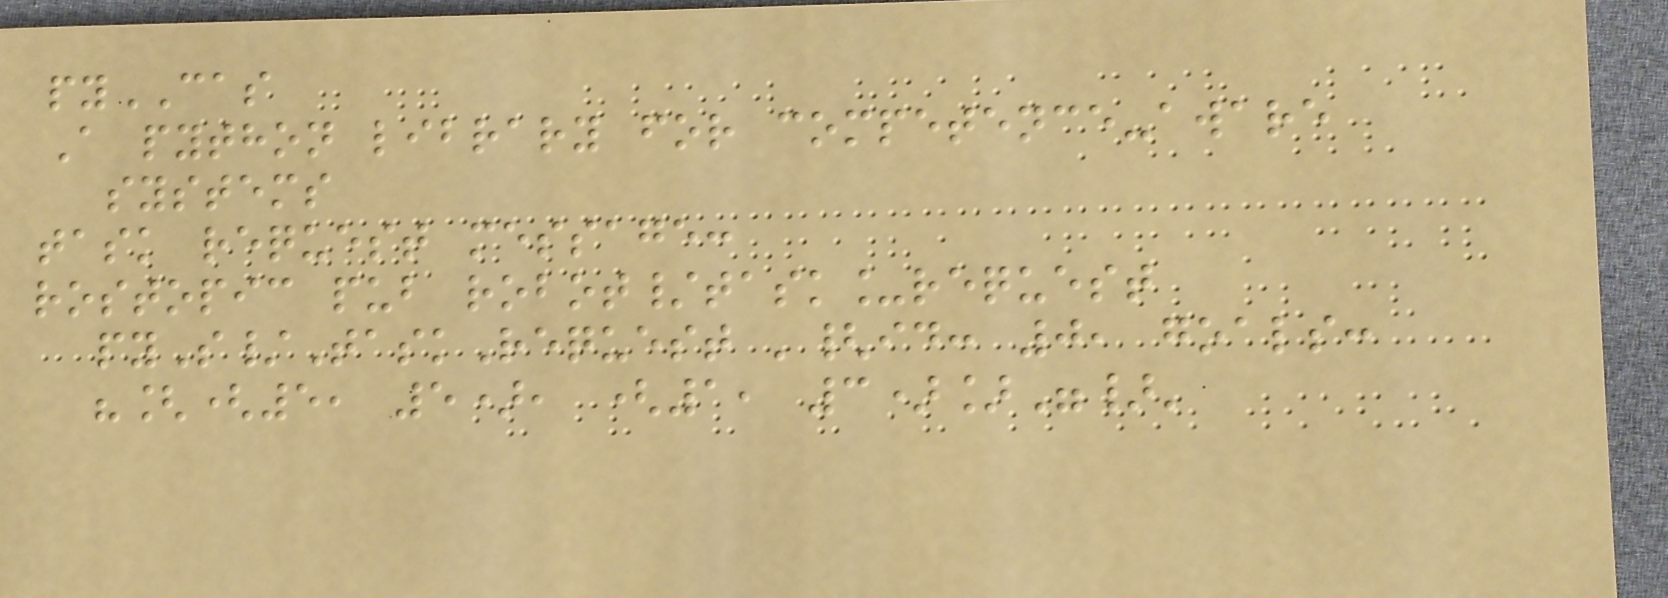pyCAS
A python library for competence-aware
systems
task request message:
rostopic pub robot/task_request
pyS/TaskRequest '{id: 0, goals:
"[(5, 5), (1, 3)]"}'
